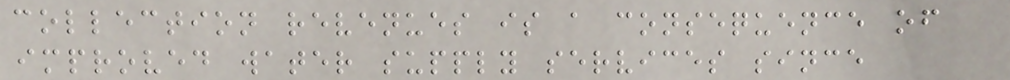collection revenues is a consequence of
improved water supply services since
